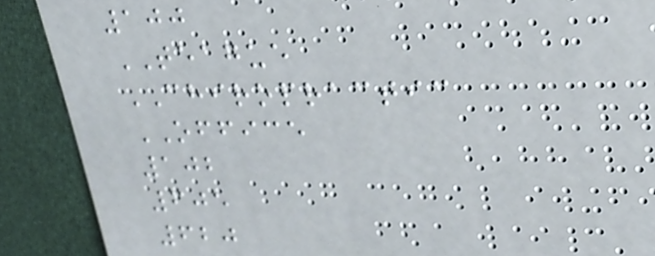100
TEAGUE
CHIROPRACTIC
OFFICE
102
605
620
